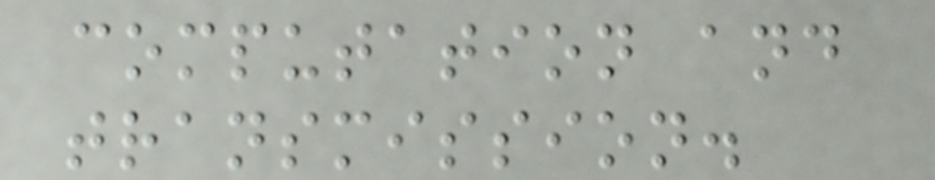computation and
transmission.
